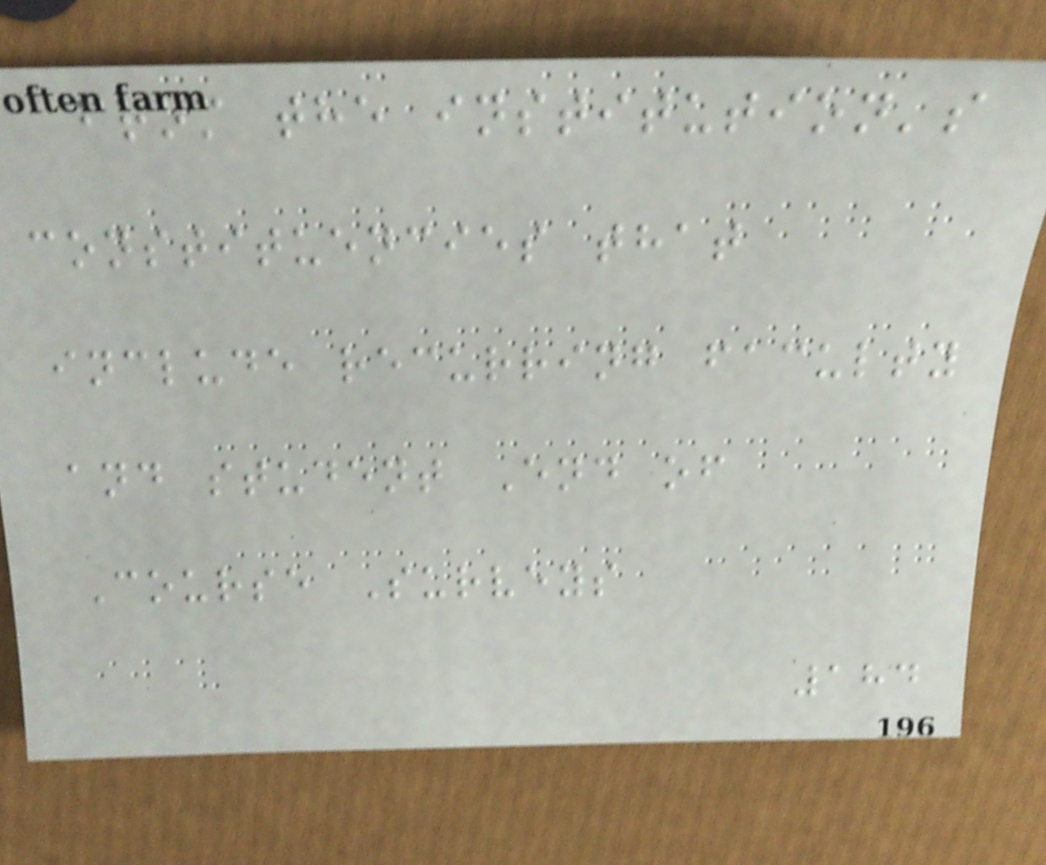from the institution's
constituencies that
include recurring faculty
and student End of
Course Surveys
184
